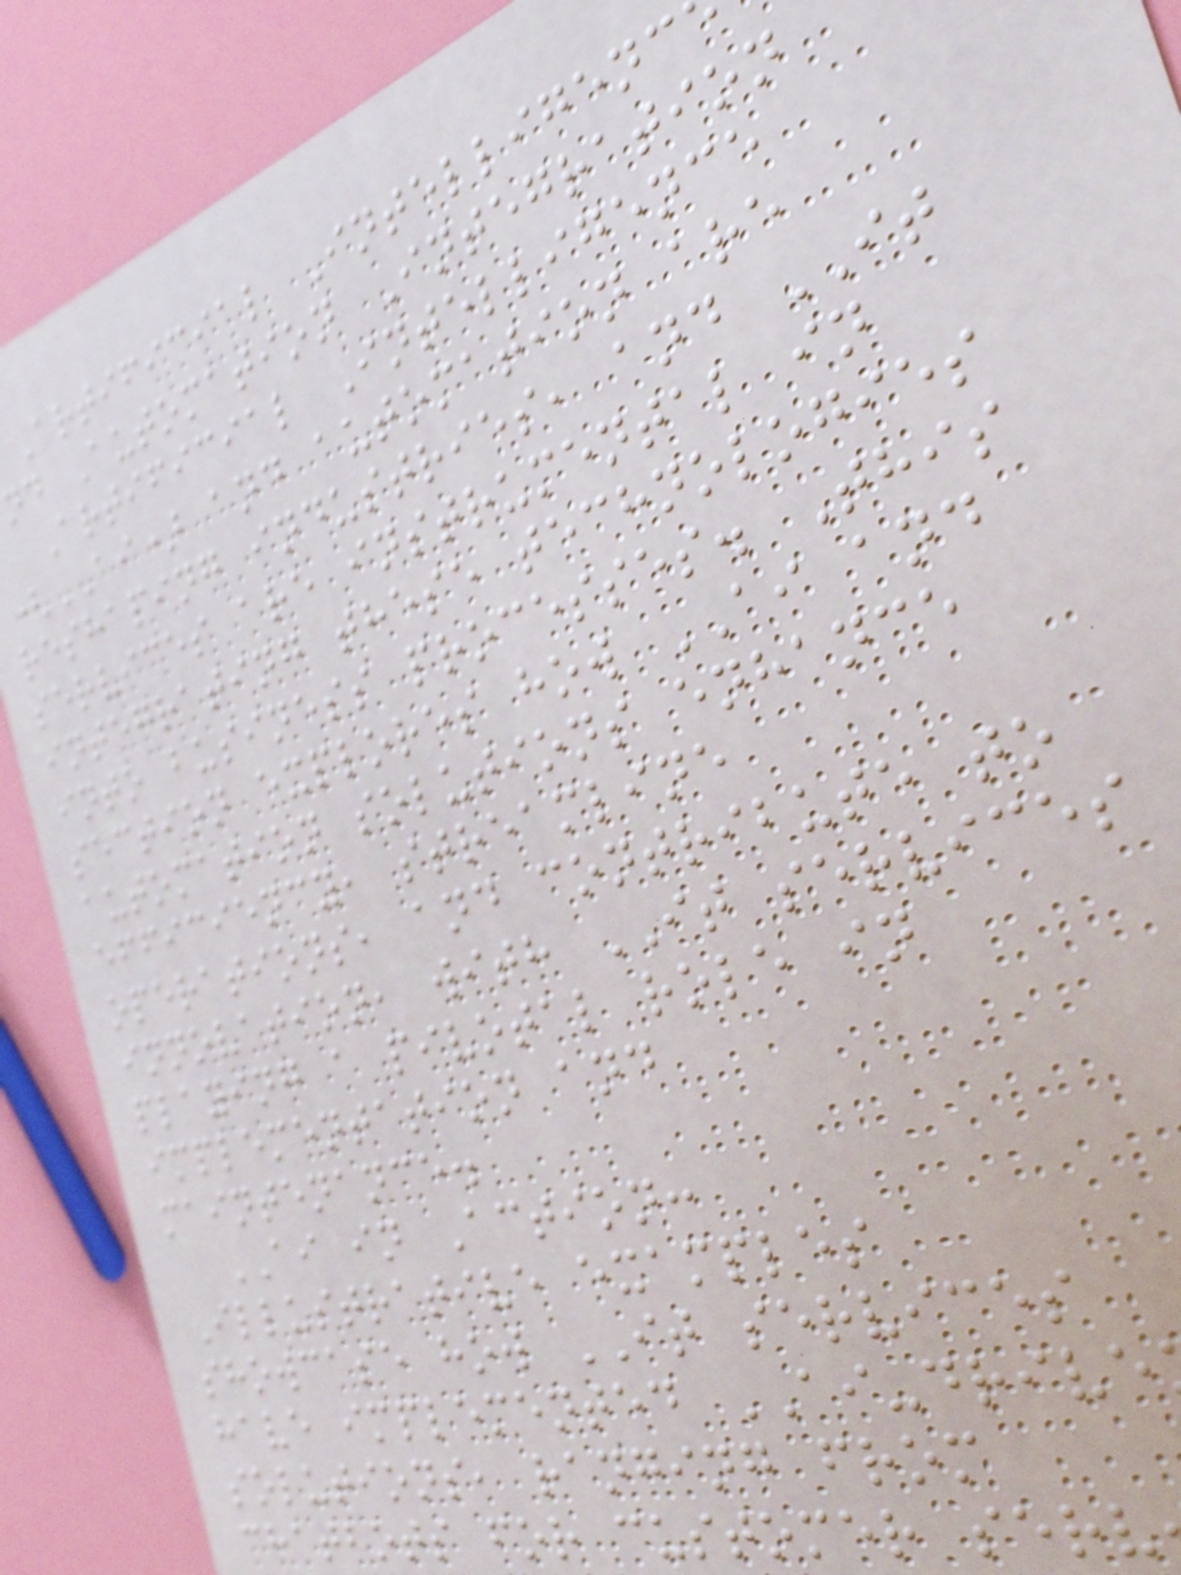Artificial Intelligenc
nd Automation Integration
Artificial Intelligence
(AI) and automation are
reshaping industries, and IT
services are instrumental in
integrating these technologies
into business processes. This
section explores how AI and
automation solutions enhance
efficiency, streamline
operations, and contribute to
innovation, with IT services
playing a pivotal role in
implementation and
maintenance.
AI in Action:
Illustrative examples
showcase how IT services
have implemented AI-drive
solutions, ranging from
chatbots for customer serv
